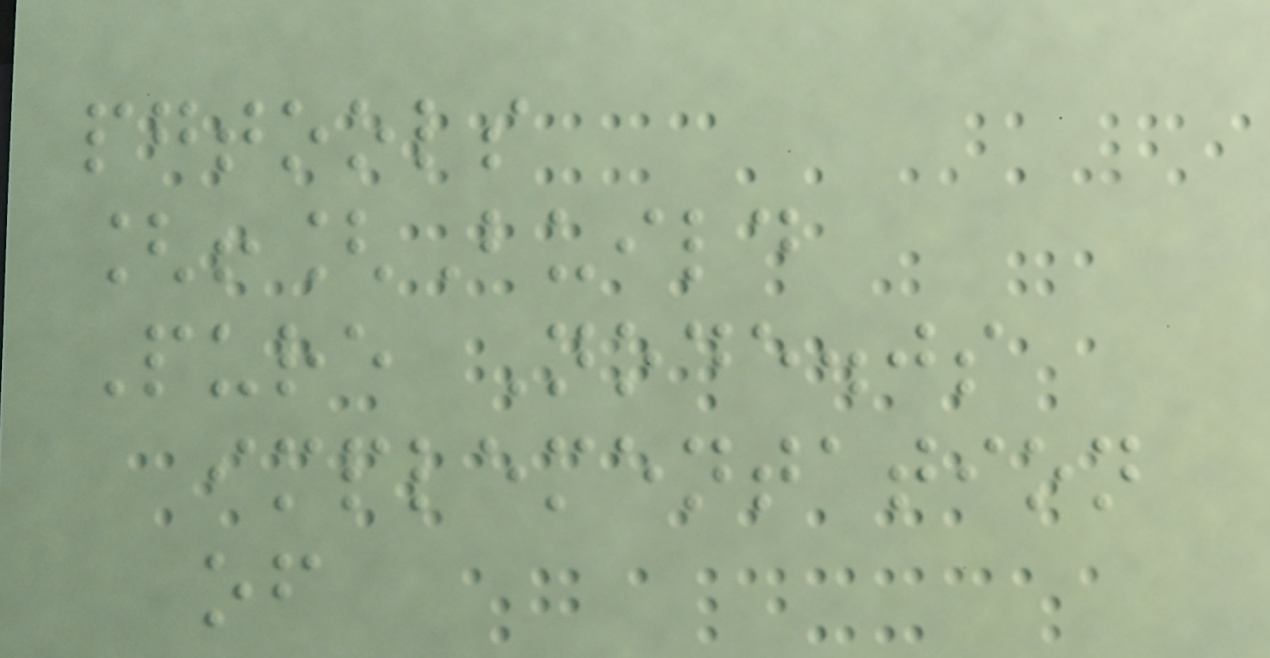pgtools
[![Build
Pure Node.js
implementation
of
